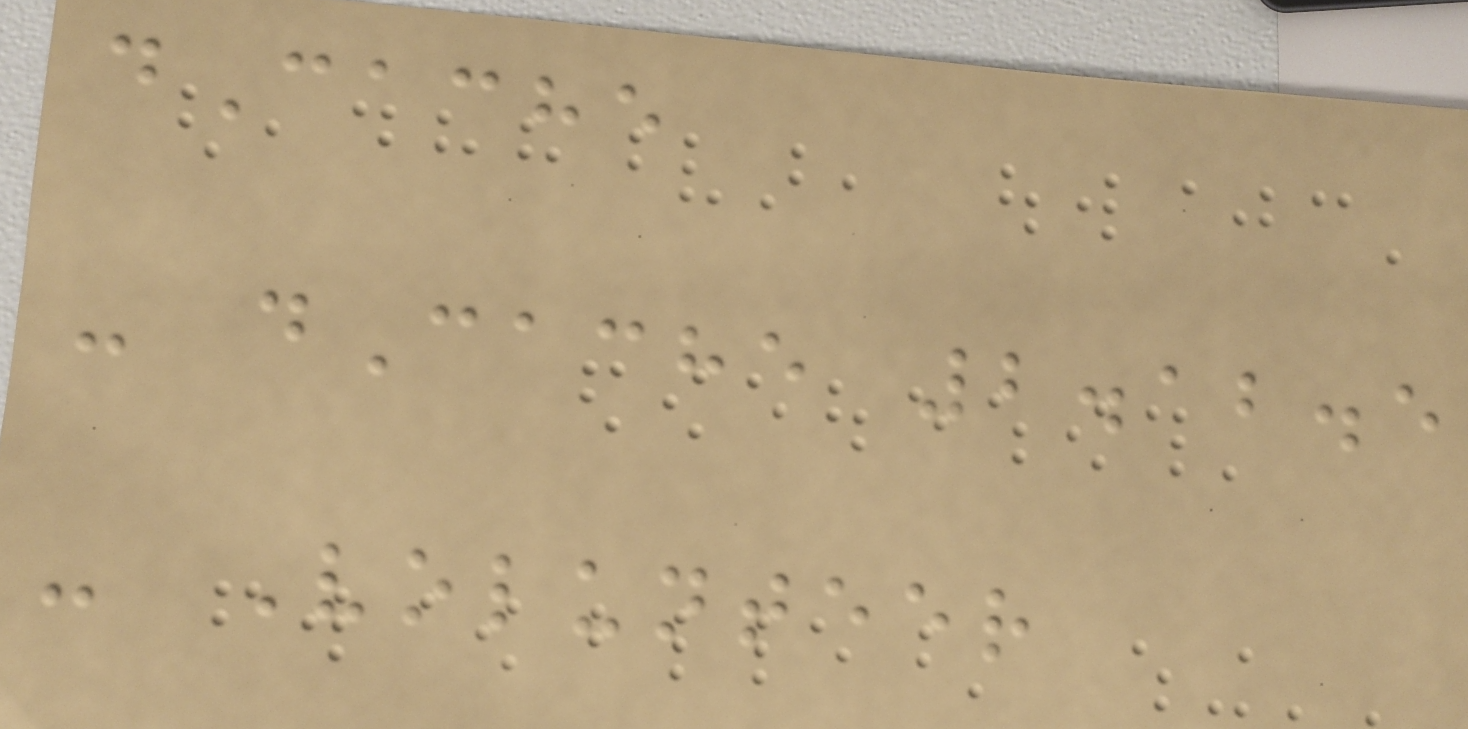dCache
- dCache 2.12.5
- Volunteer
